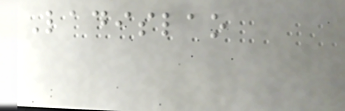Ladislao
